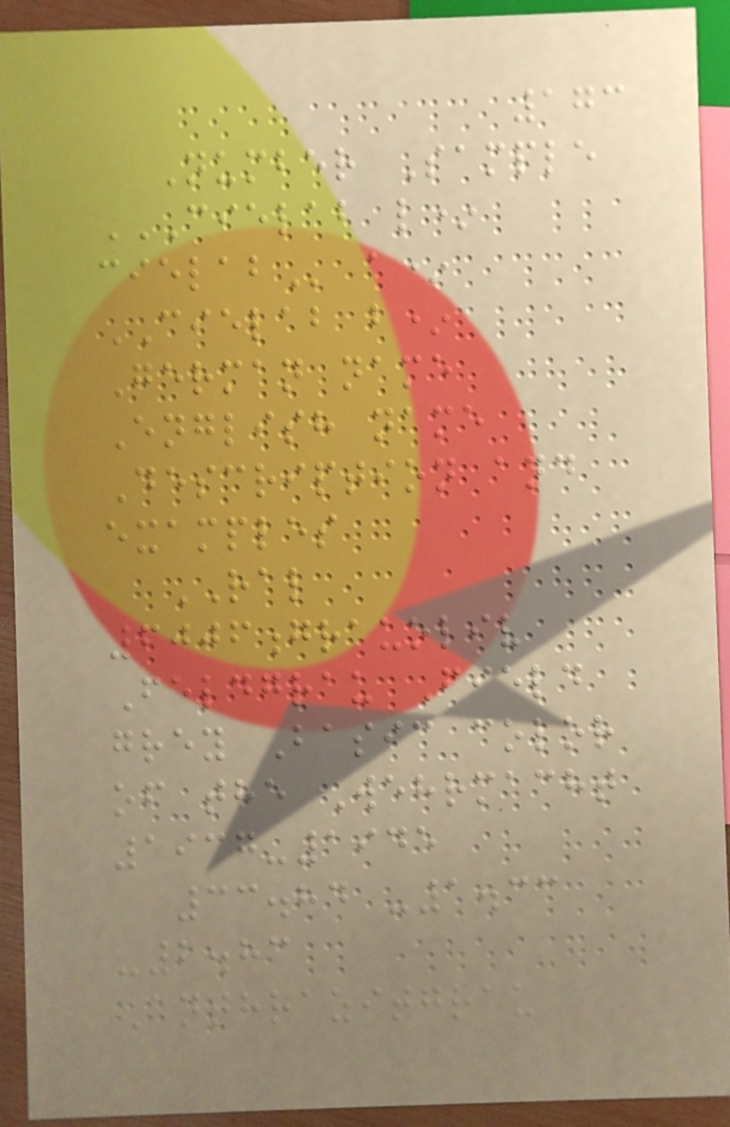173
Number Sample
CIELAB L*
CIELAB a*
CIELAB b*
German name
English name
Description and
examples
RAL
6006grauoliv
Feldgrau Field
grey Basic color
of the Wehrmacht
1937-1945
33.84 -1.33
-2.83
Anthrazitgrau
